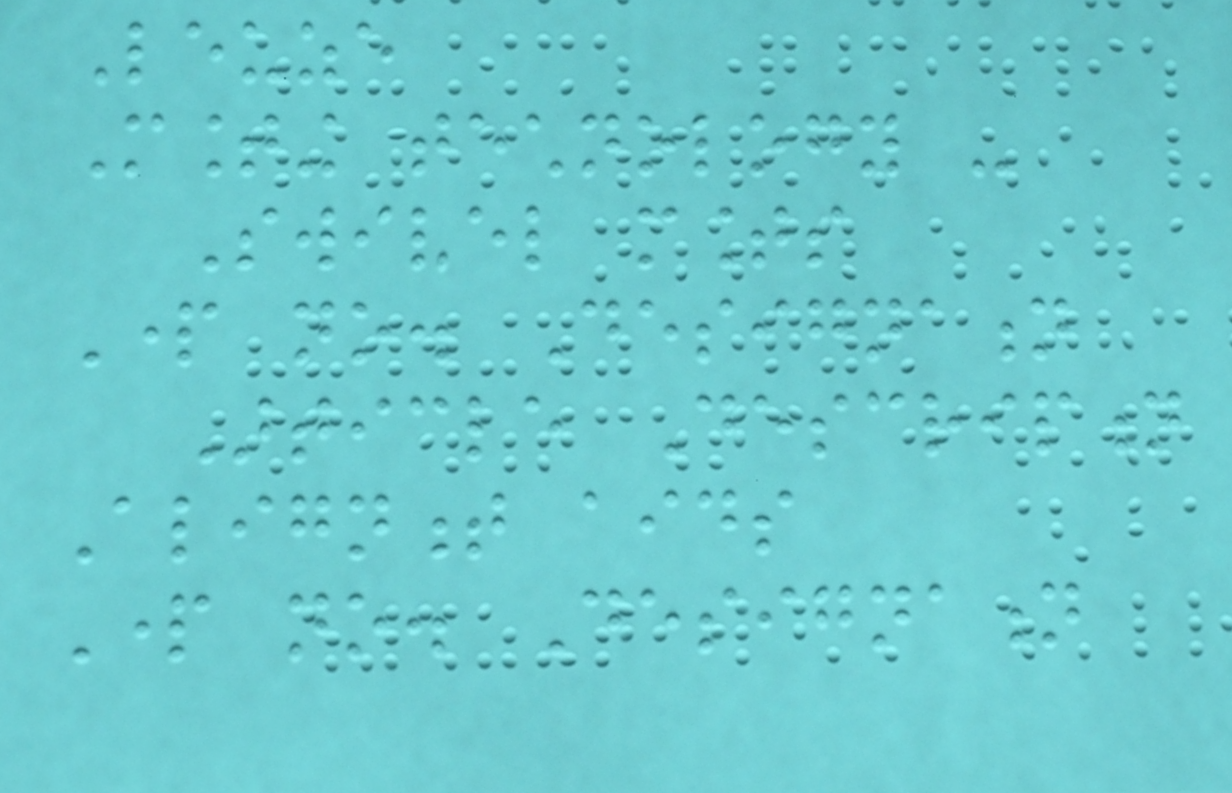Leuze
Mounting technology -
Swivel mounts
Part no. Designation
Article Description
Alignment aids
Part no. Designation
